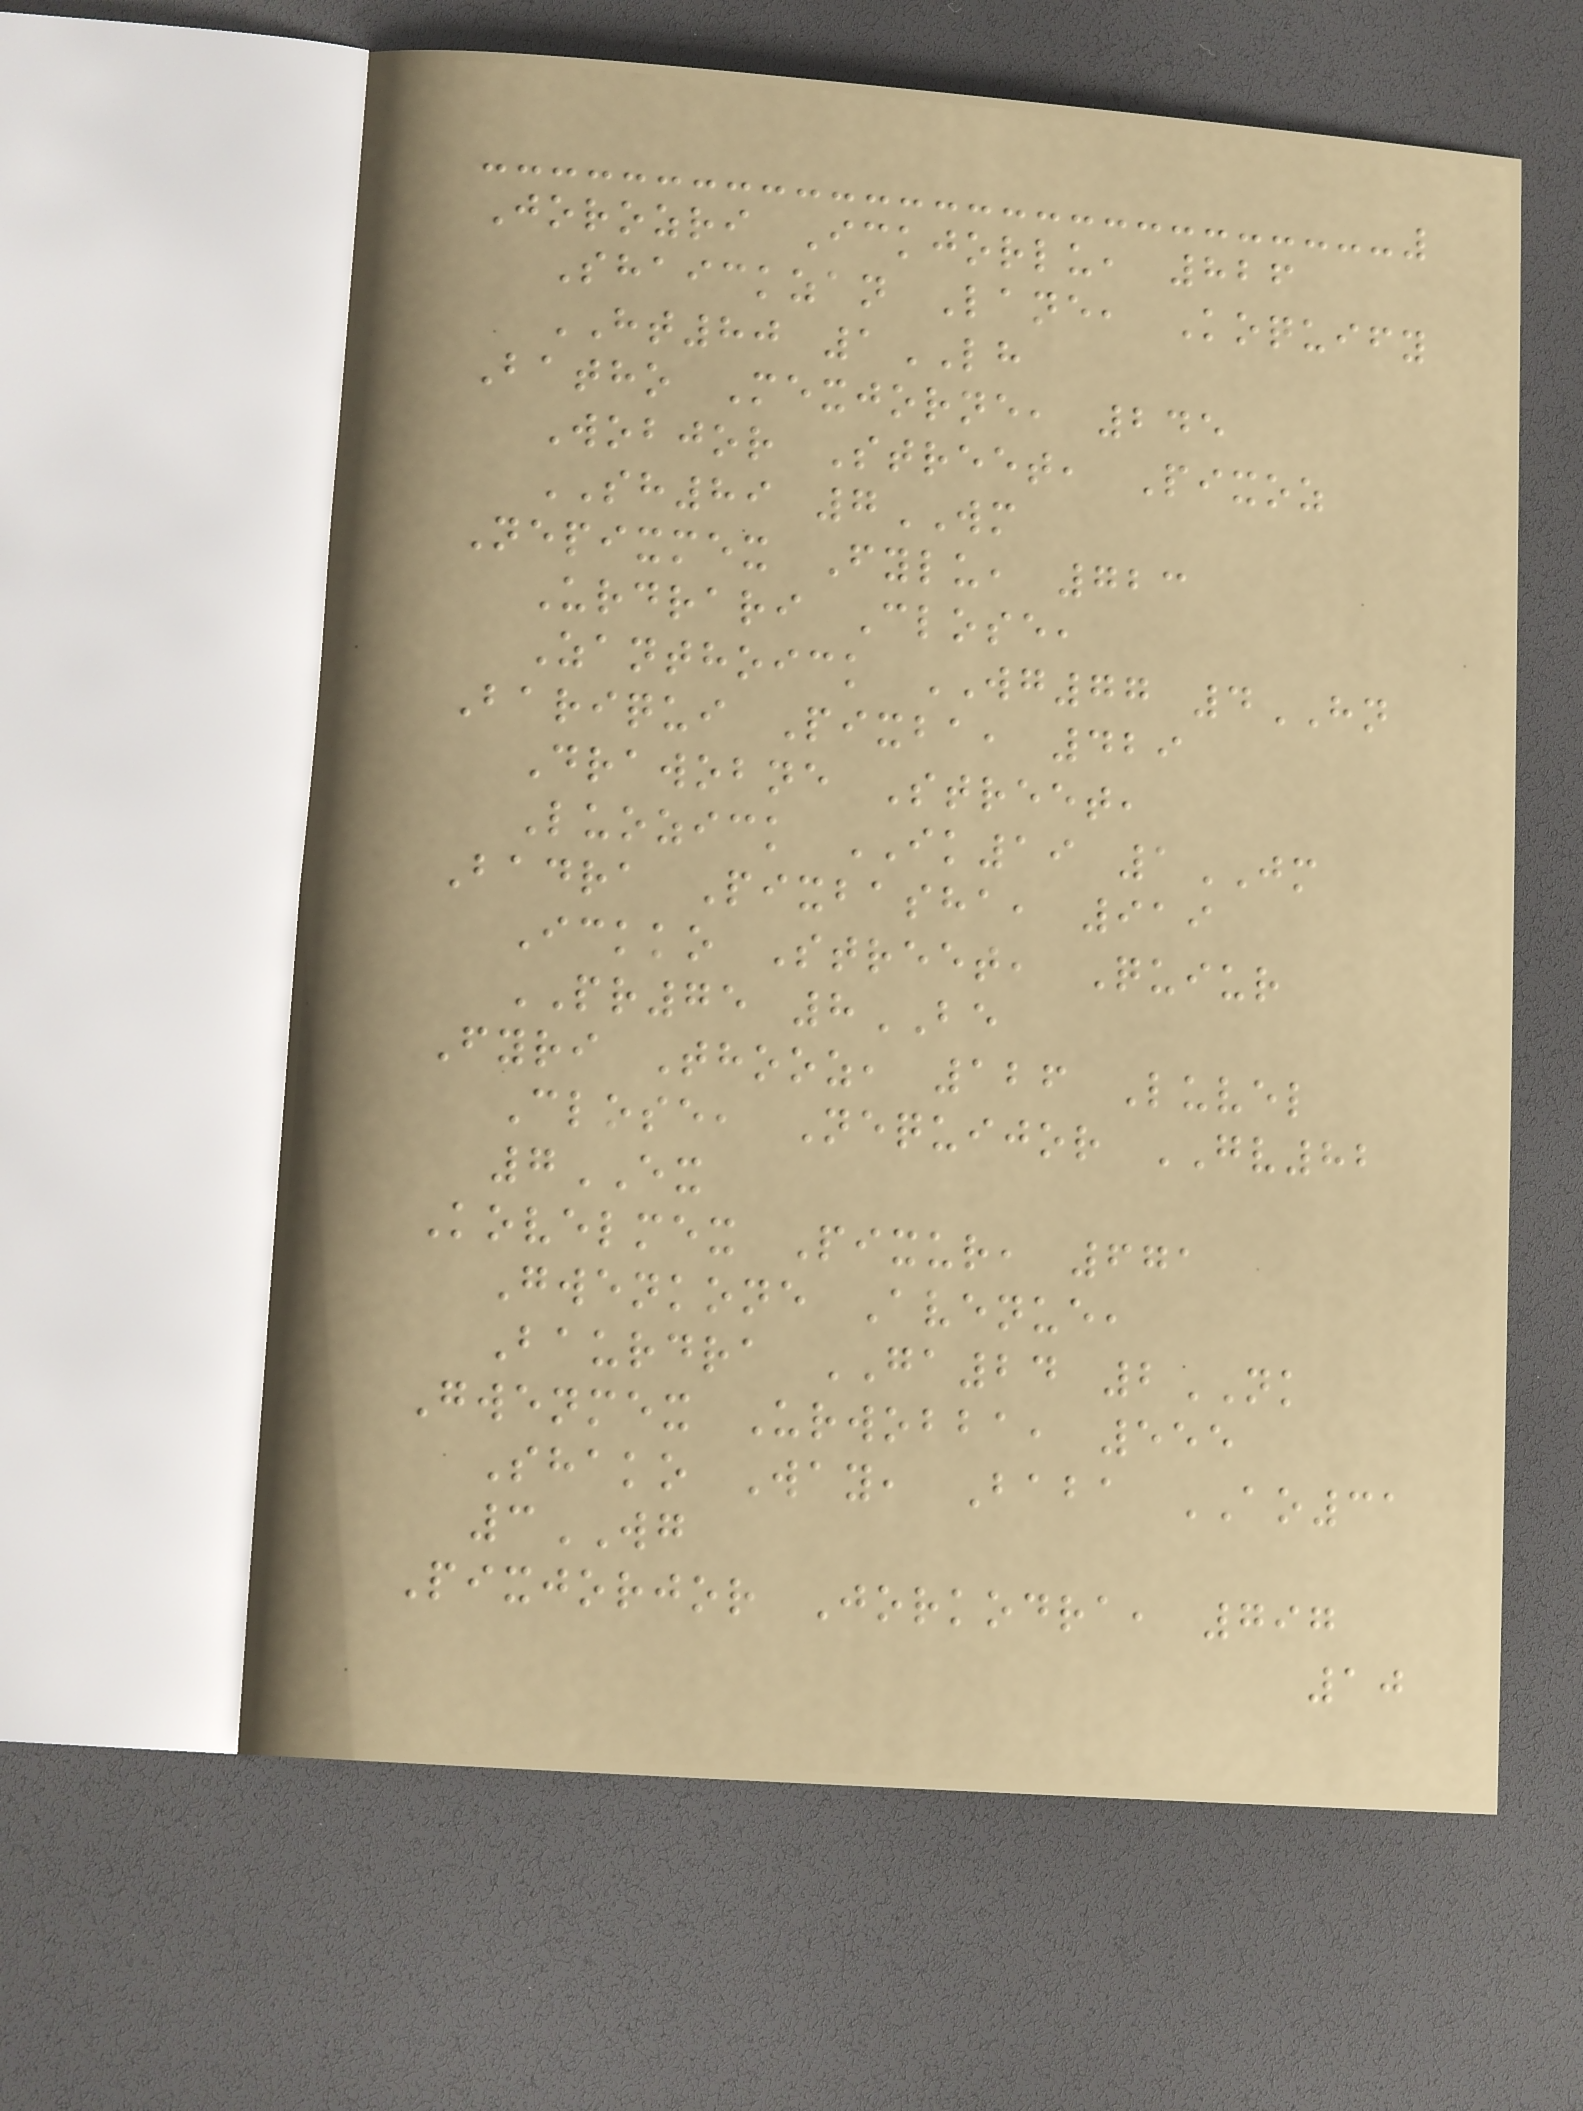Jorozri Ickjorlu, 826
Shaickzan Lane, Koquify
HT80 1LH
Batho Mexjorne, 245
Wobjor Street, Pixoz
SH89 7WM
Nepixmex Fylu, 723
Urdrari Close,
Zanthoick WG77 4HN
Bariqui Pixba, 429
Drawobne Street,
Luozick IK19 1JM
Badra Pixbasha, 919
Ickko Street, Quiur
PR75 8BE
Fyri Thooz, 126 Luvel
Close, Nequijor GV82
7EX
Kovelmex Pixur, 671
Gwenkone Avenue,
Baurdra GA24 2NK
Gwenmex Urwobba, 555
Shako Way, Baba AO31
3WG
Pixjorjor Jorkodra, 797
10
